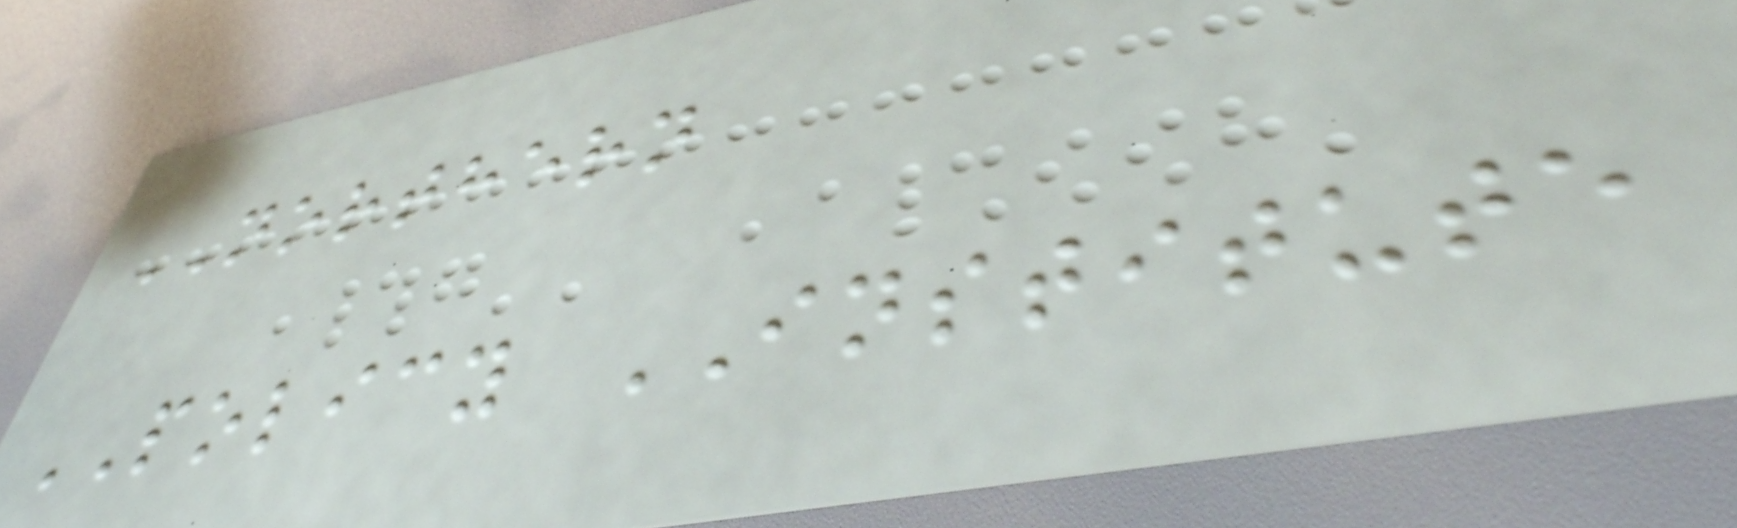NORTHERN
POLICY INSTITUTE
